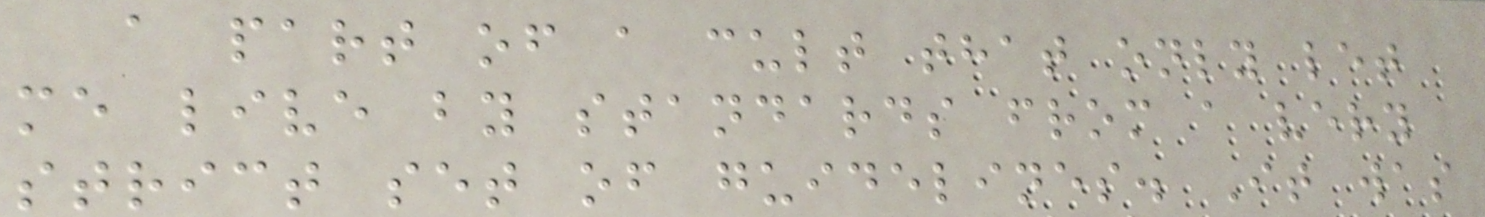a part of a cult that only let
me live by standards from a very
strict set of guidelines. It was
